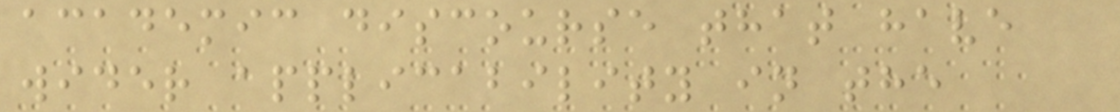academic discourse that have
wider applicability in the
